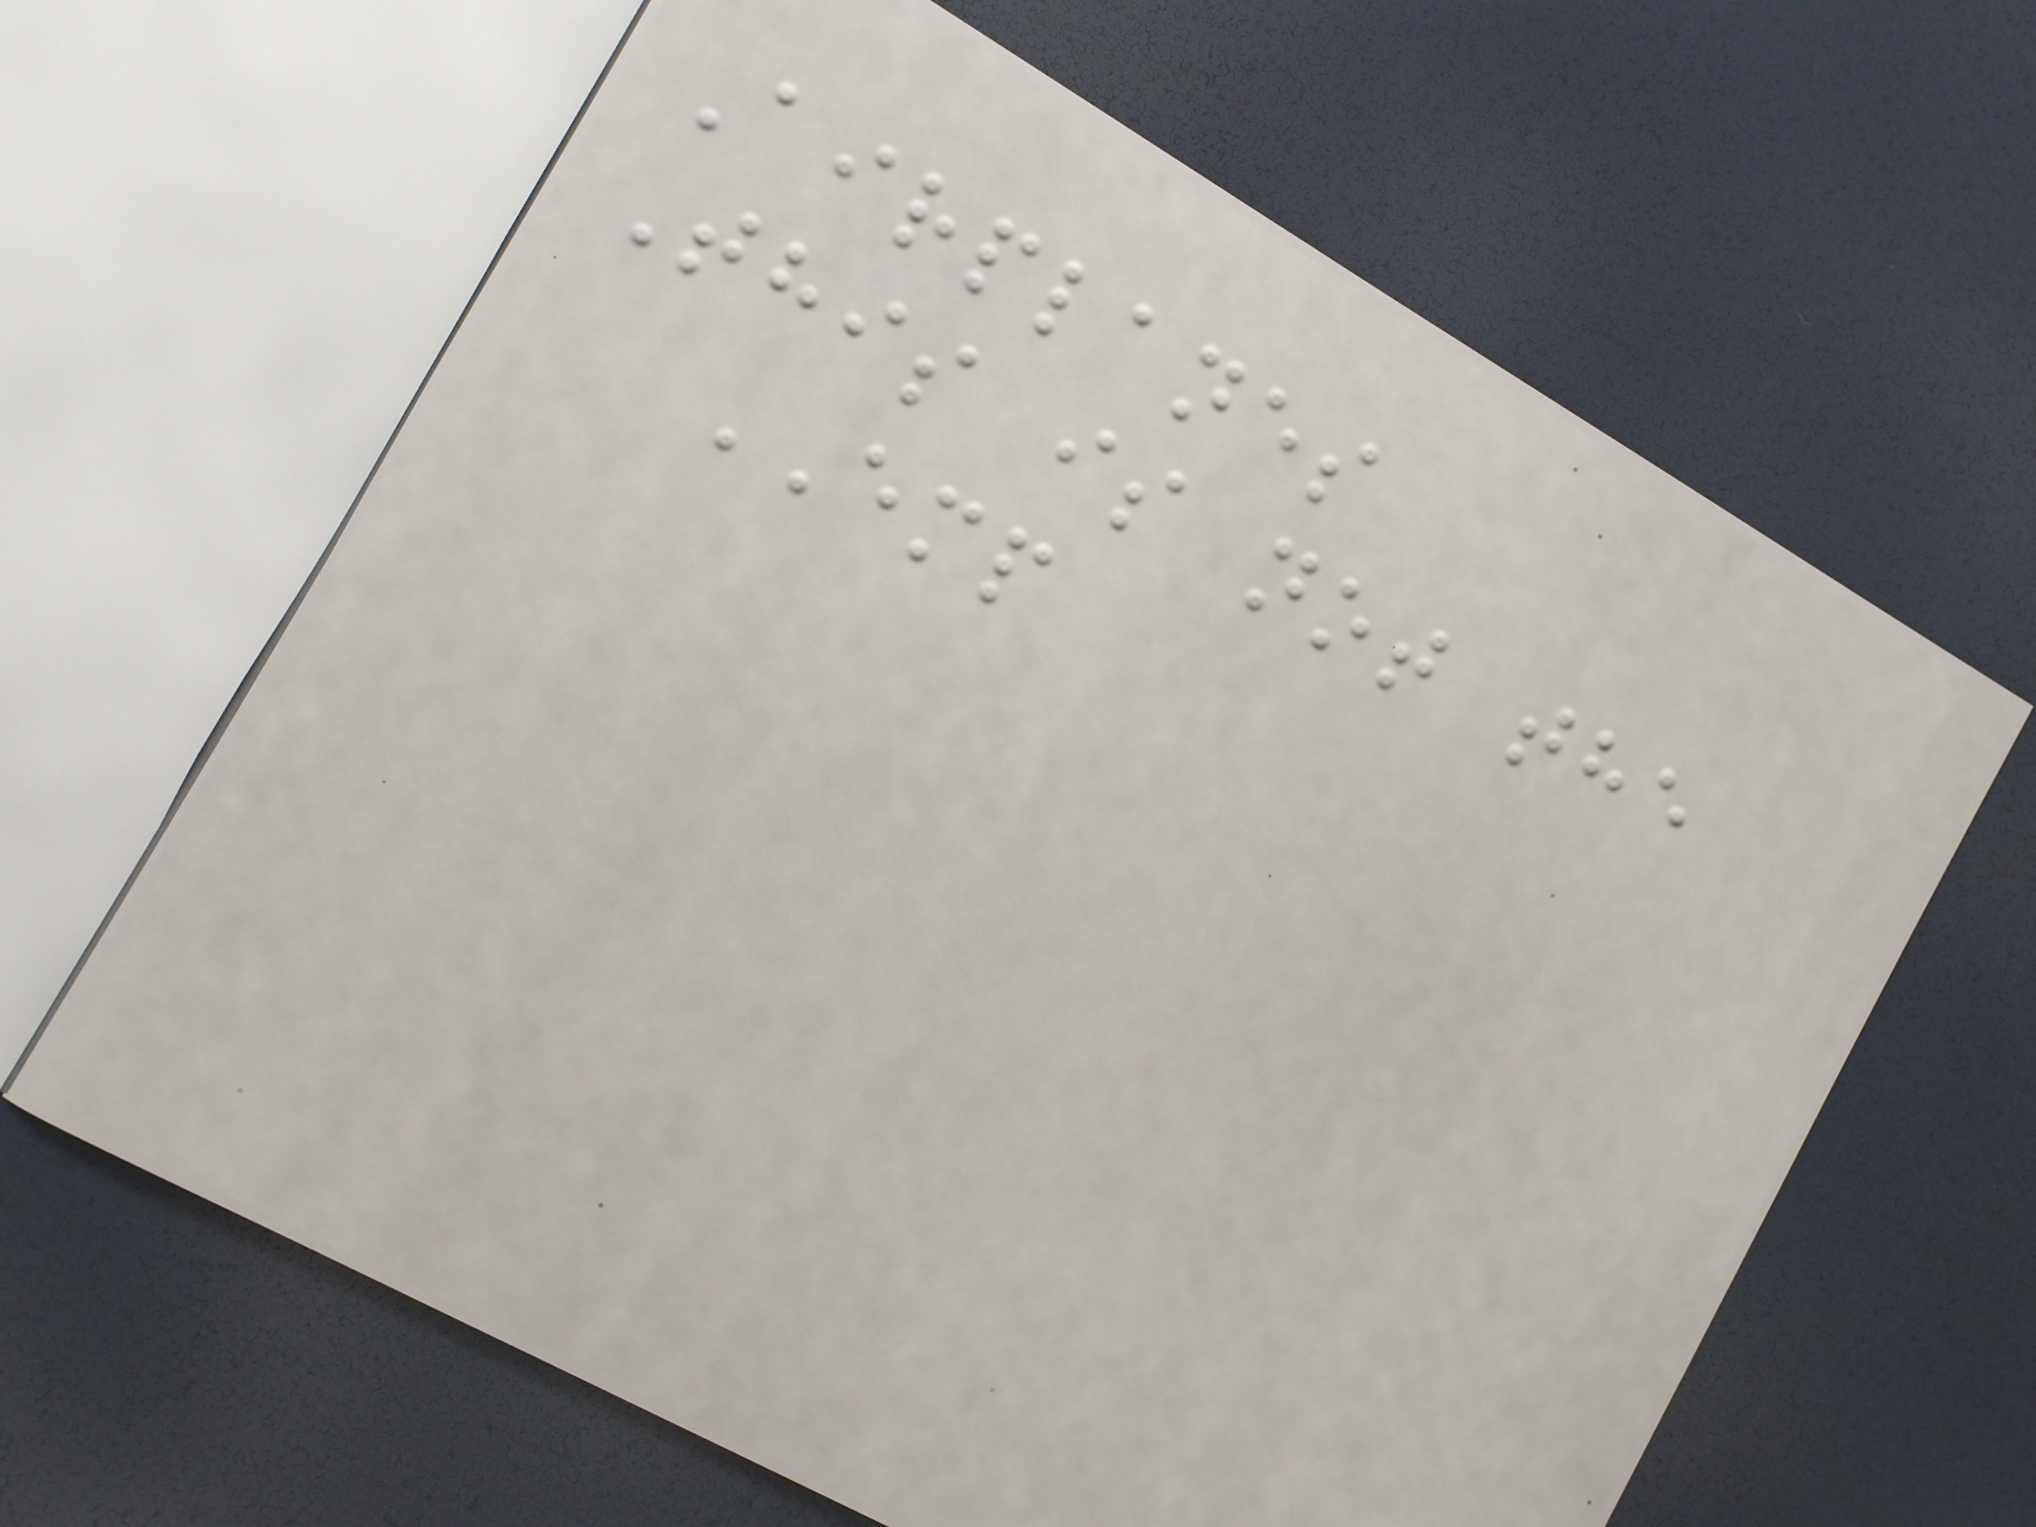Airplanes
This is not the
EMP
